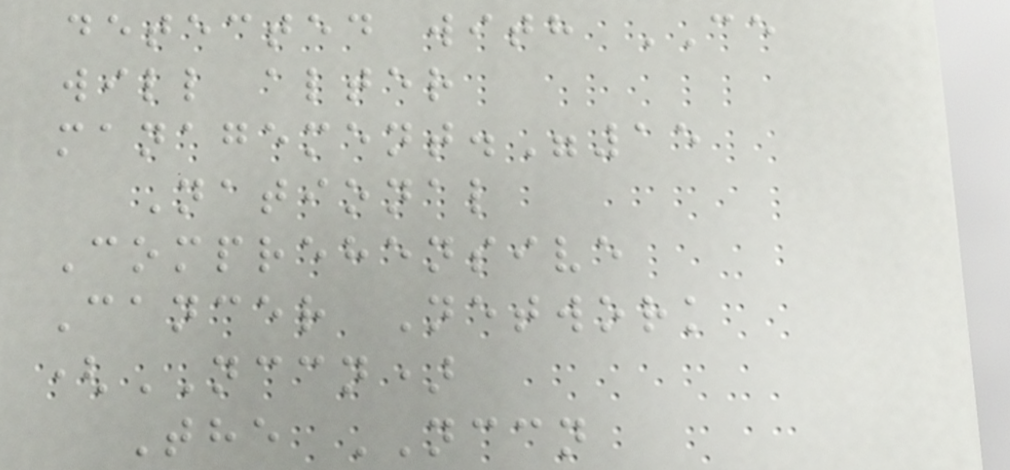detected with CE
will alter
management."15
National
Comprehensive
Cancer Network
(NCCN)
The NCCN
